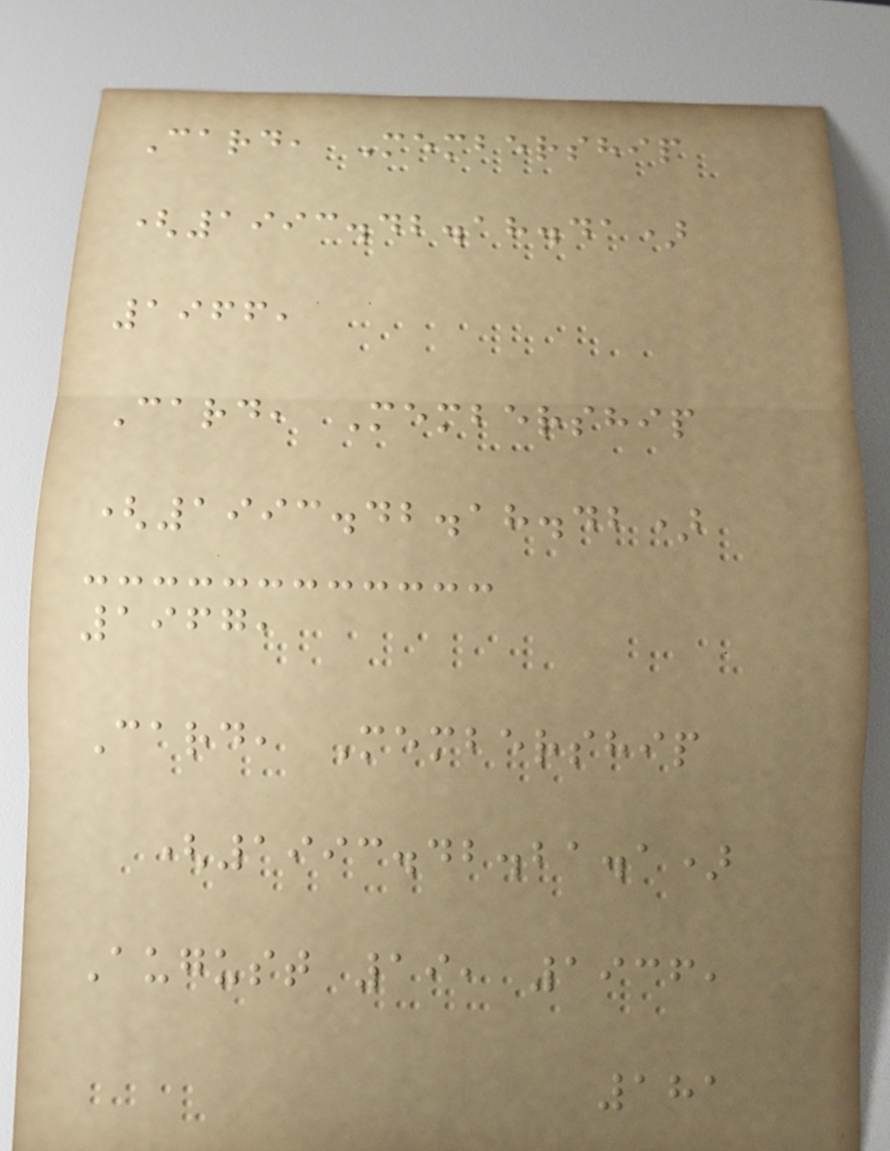Card, Membership
(1993.42.18.41)
1966,
Card, Membership
(1993.42.18.42)
1967,
Card, Membership
(1993.42.21.1)
August 19, 1936,
181
